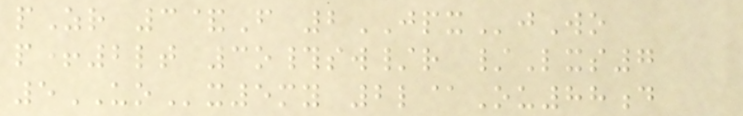pZr 3&F 2JPXjWo
p+2lt 3o#sw/r /Lxs7
5UOx5my 2l@Ou88d
